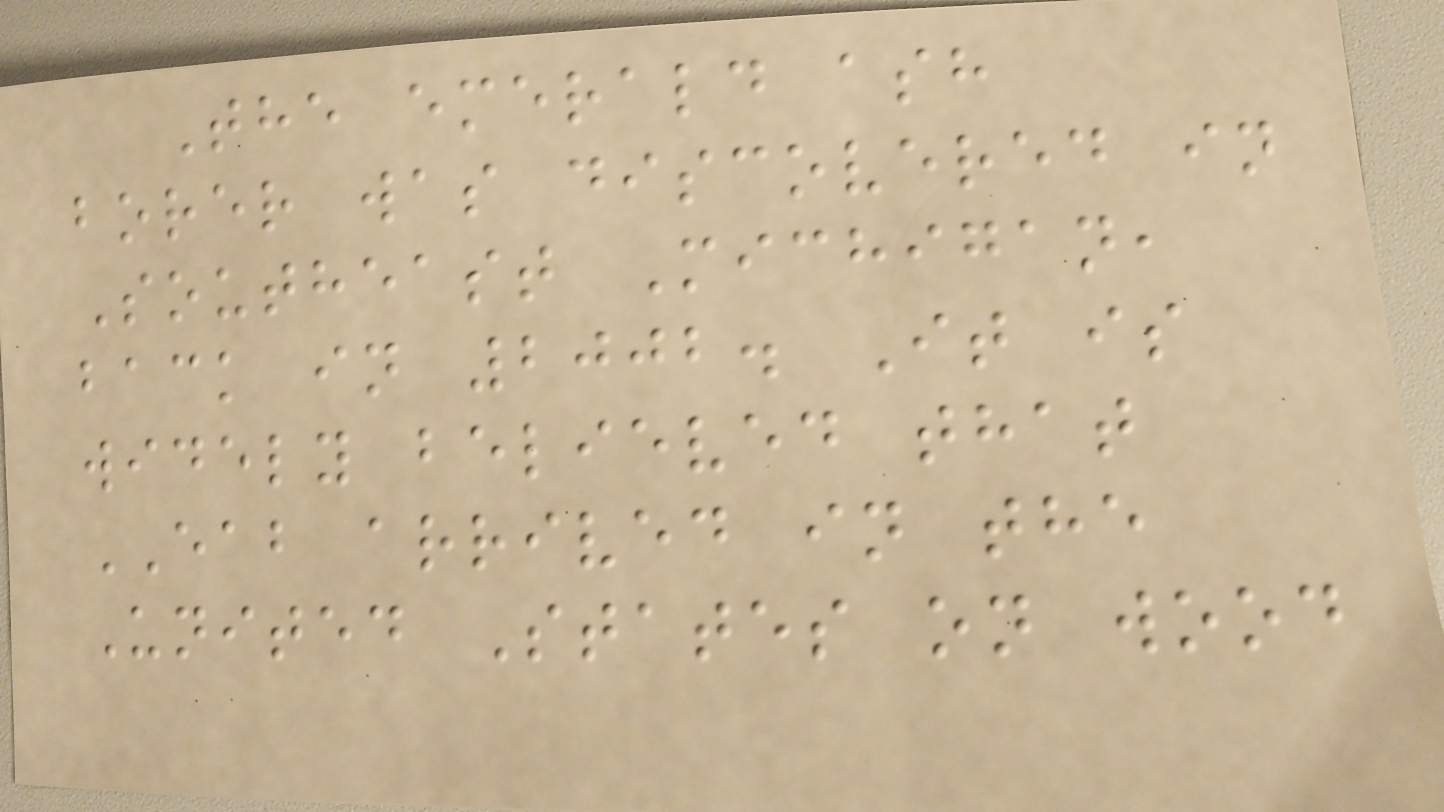The emerald ash
borer was discovered in
Southeast Michigan,
back in 2002. It is
widely believed that
EAB arrived in the
United States on wood
